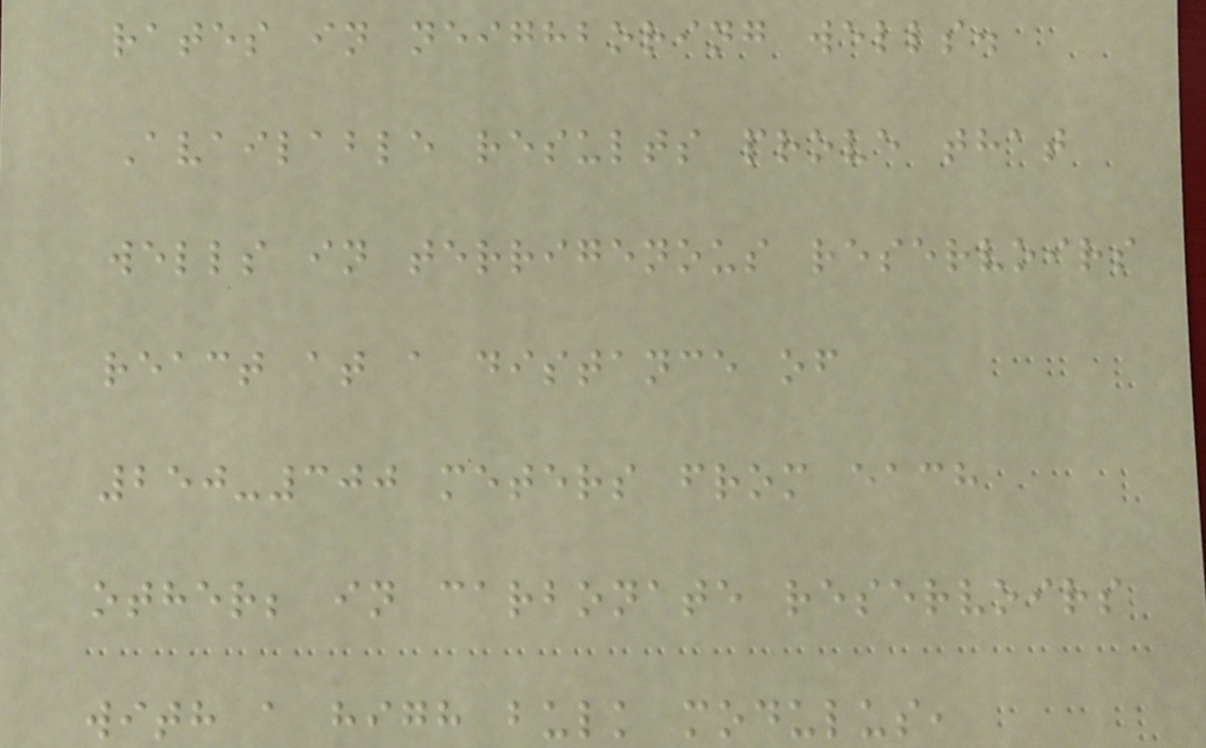rates in neighboring wells.
Available results prove that
wells in terrigenous reservoirs
react at a distance of
250-300 meters from each
other; in carbonate reservoirs
with a high bulk modulus,
